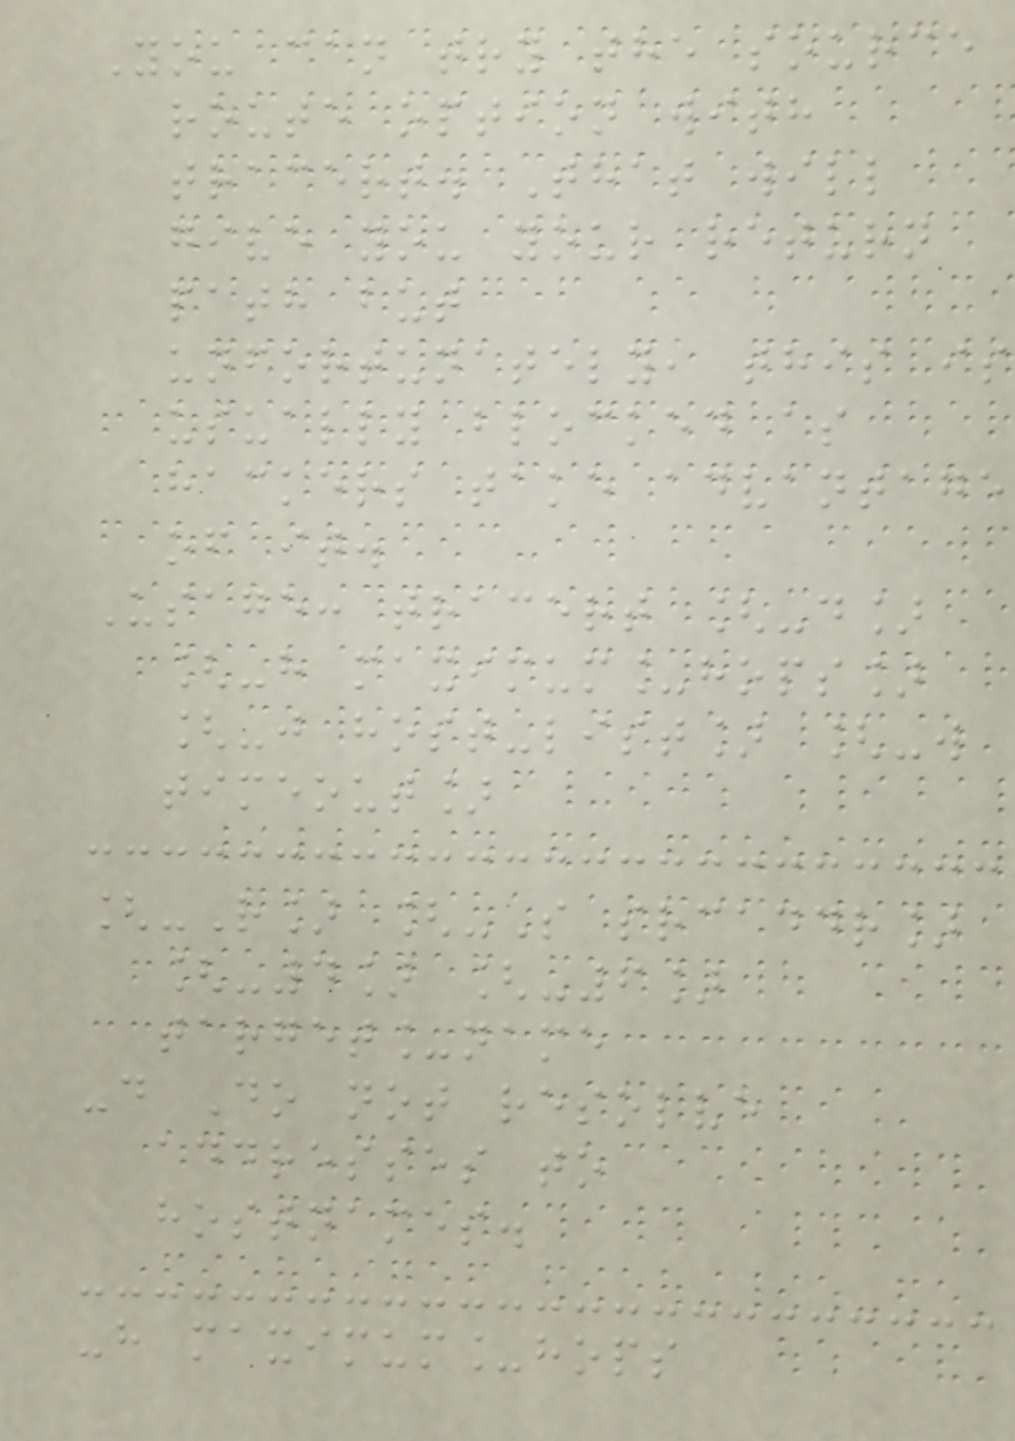You can try the source
route option with
tracert. That will
give you your return
path but
unfortunately, this is
usually blocked as
hackers take advantage
of it.
Usage: tracert [-d]
[-h maximum_hops]
[-j host-list] [-w
timeout]
[-R] [-S srcaddr]
[-4] [-6]
target_name
-d Do not resolve
addresses to
hostnames.
-h maximum_hops
